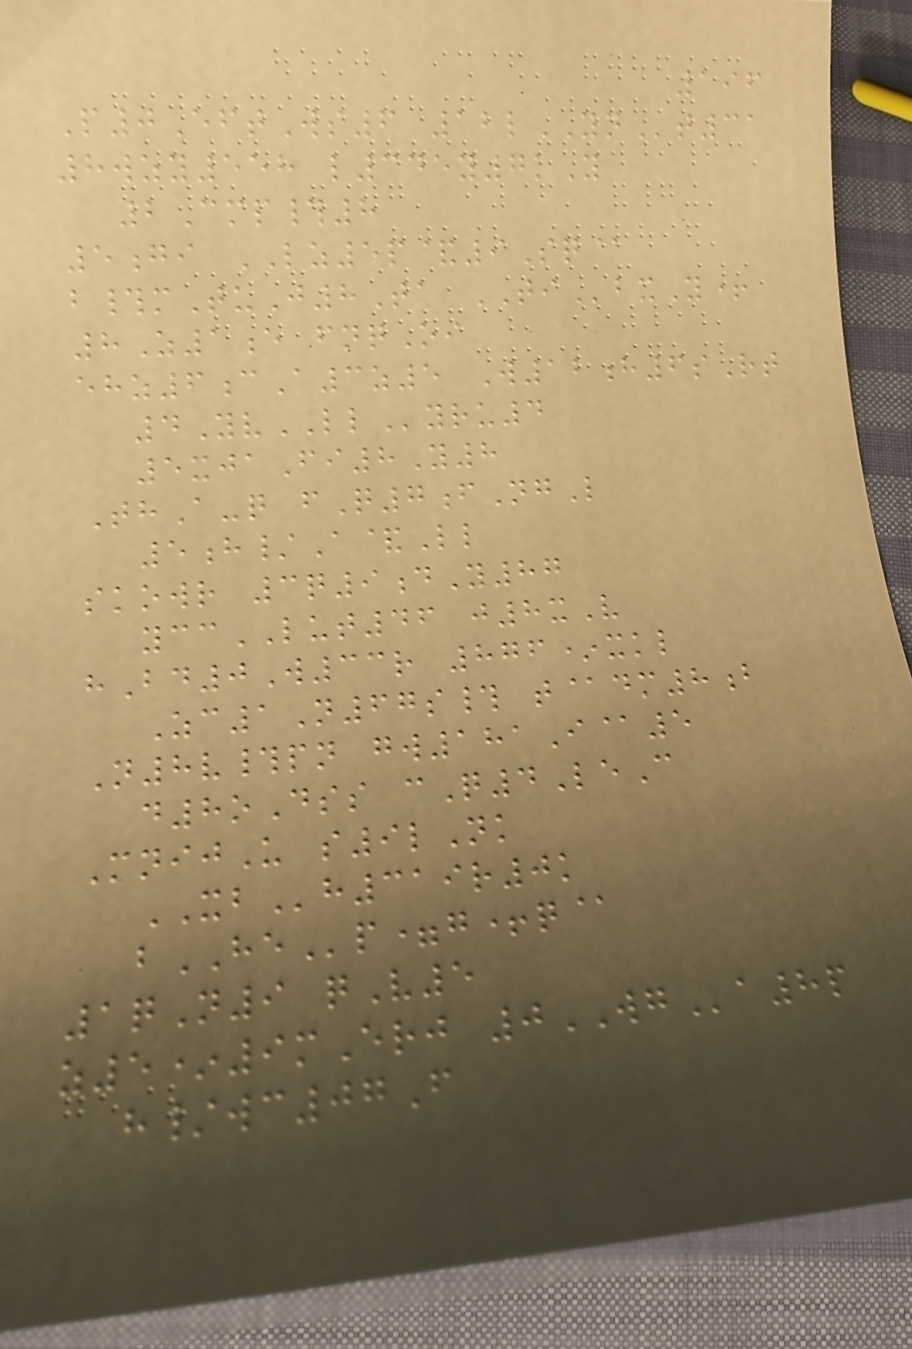196
P0EftWs6 12lYNt31
8wzy558 l345y7kY
2Cmp#8
5gi LZ5p&9Sq@
b#mTuJ8Ta TIbxY+
8Z1e fnqOi
ehz6cA3z5 W12h6sRt
4YvLLyru4
5xjaFi8Y8
ThA-q fQ7fNgL
5h/A&Ll
skowr 3q9dY87
yccLUT46 j8xV
hBd0W33r 876*xkl
Zc1N67s# t@dm8b
N8v#pn gw181I@5
d8oDss cQ4LeC
MnijU s9lNk
XBh319r0k
bHEp=g+q@
1qN9 qV5
z5*9mErj 0WGa8p
h/wc07F
